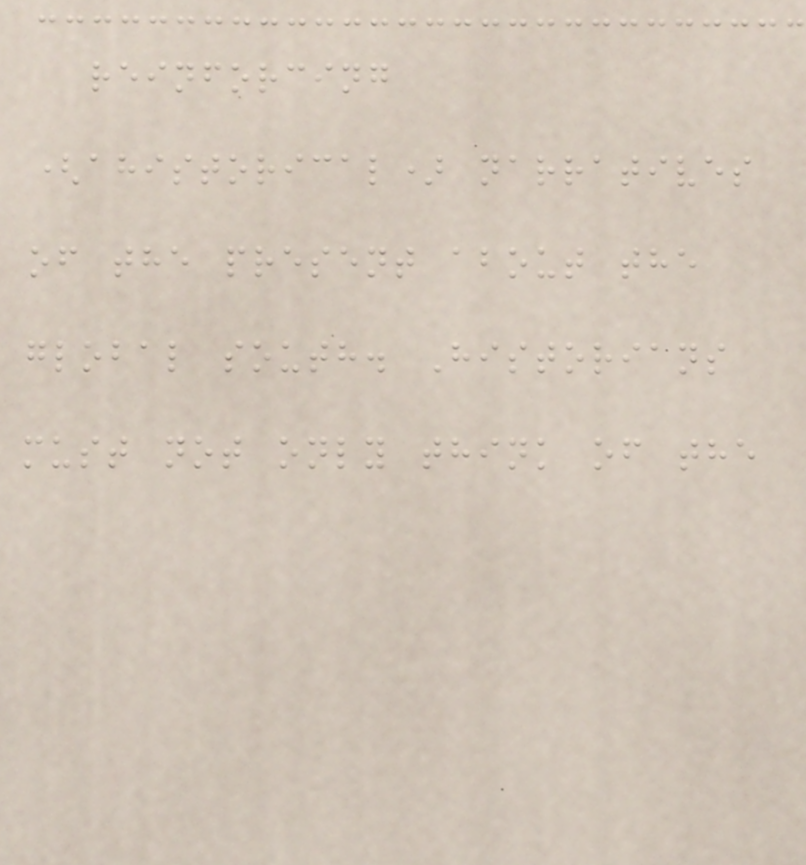reinforcing
(ahistorical) narratives
of the present about the
global south. Historians
must not only think of the
